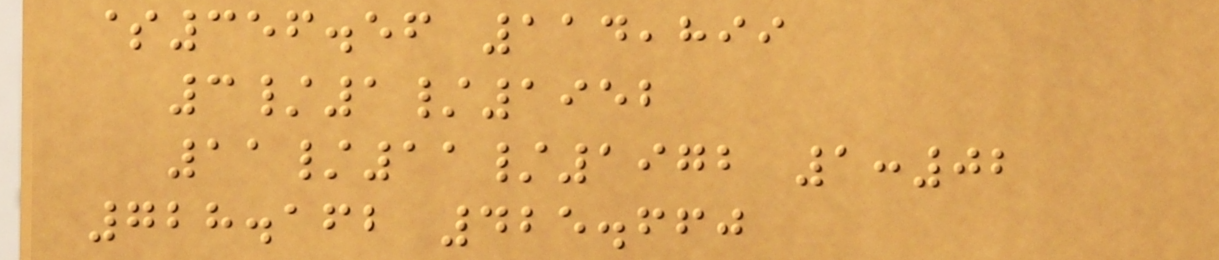$356.56 114,899
3/1/1952
11/11/1972 1:02
728.162 425.660
